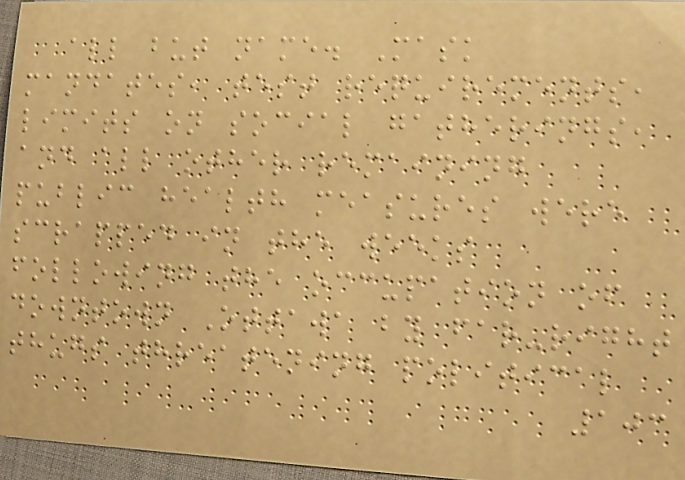all but name. Mask
mandates, test requirements,
limits on social gatherings,
and all other remaining
public health measures were
scrapped in the weeks
following the occupation of
downtown Ottawa by far-right
thugs threatening political
103
